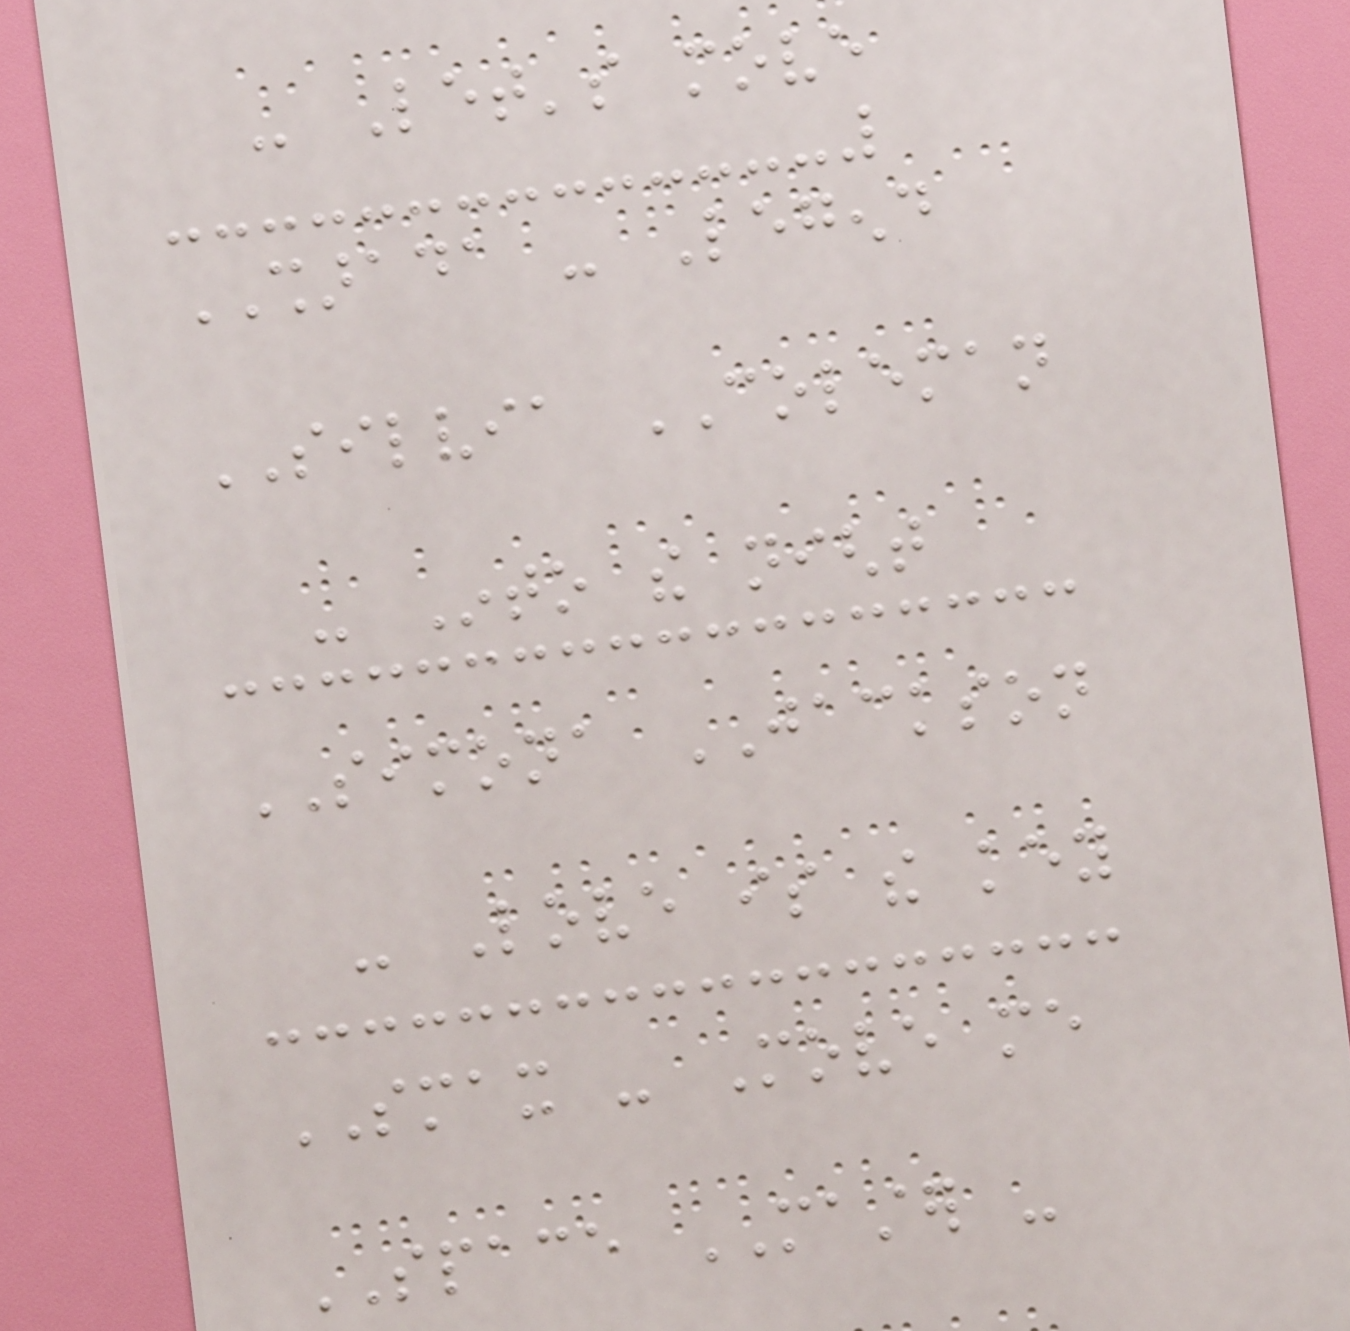- Let's move
SHARADA - Legend
SILVIA COLEMAN
- Into the night
SIMONA JACKSON
- Love is the key
SMAX - Move me
SPACE MASTER -
